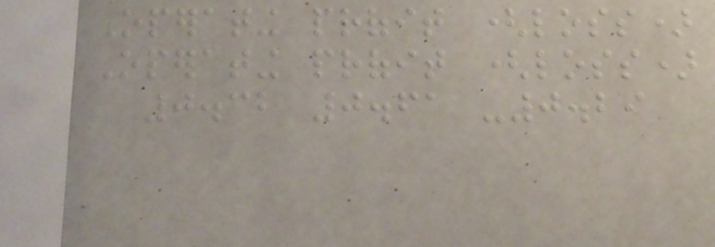Operating profit (loss)
Operating profit (loss)
0.32 0.61 -0.29
